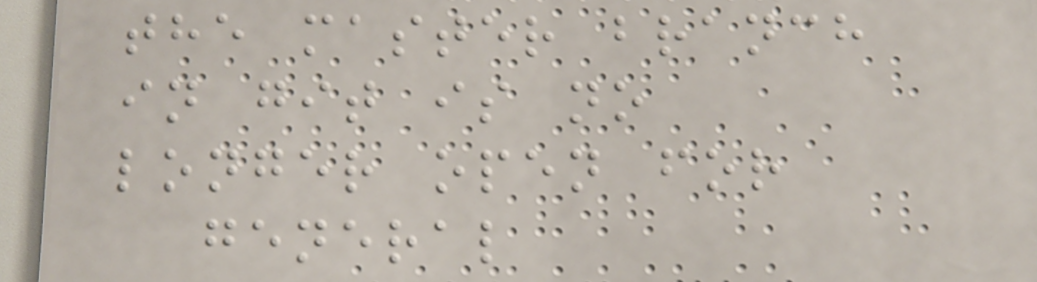the master branch
in git is no
longer open for
general
